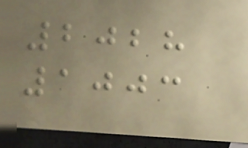2028
1003
